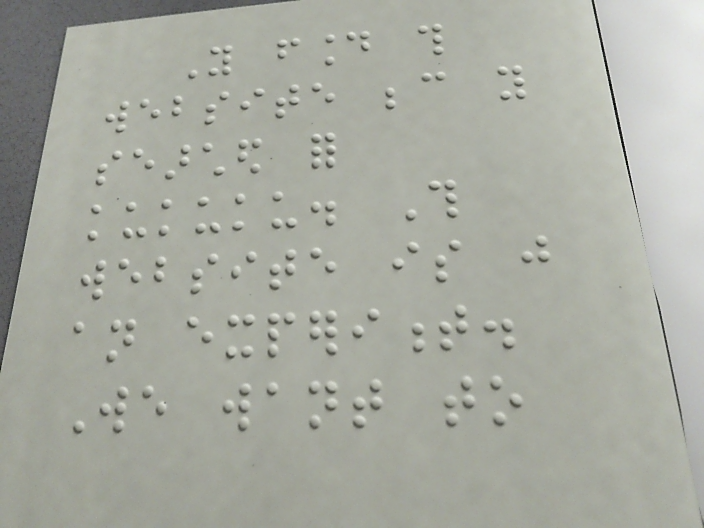You found this
website because you
searched for
kukuku. This
website is just
an experiment.
We want to
